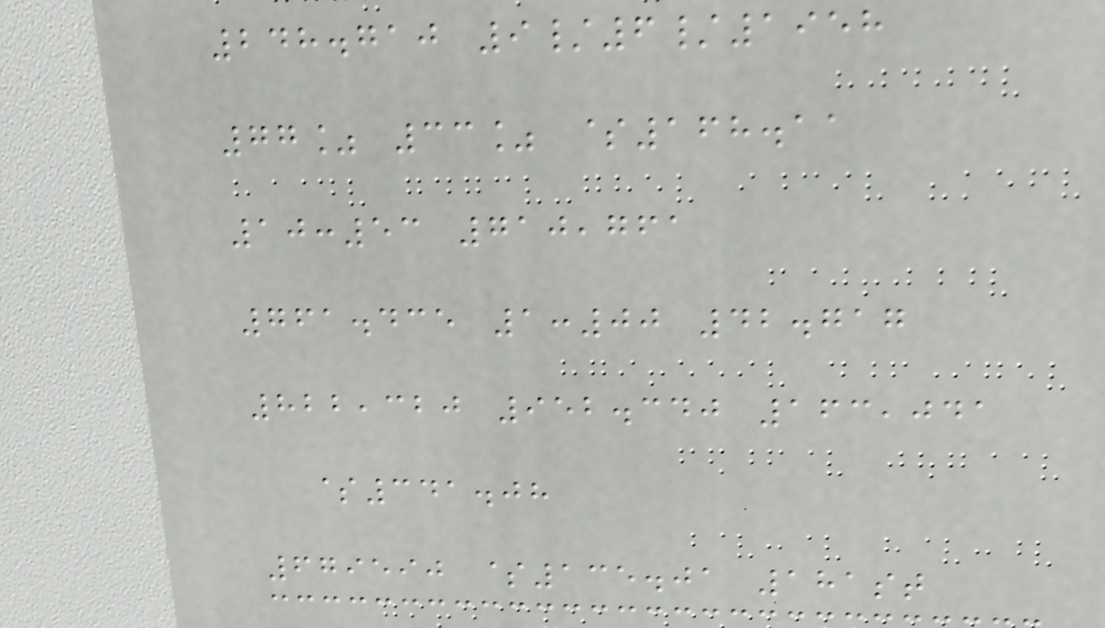248.710 9/6/1958
77% 33% $168.11
10:53 710,761
761.435 1:00 42.717
822,320 952.340 163,041
$341.08
679590 $135.01 181st
